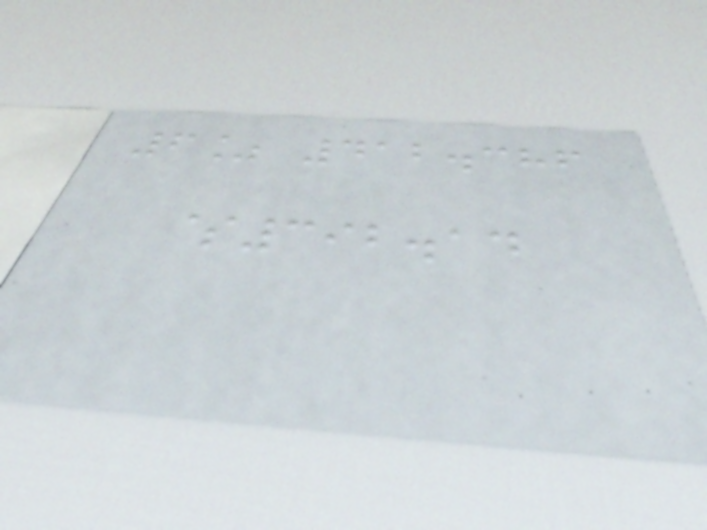6% 412.386
$392.14
